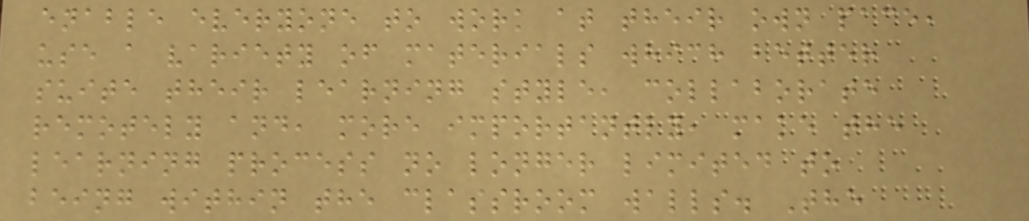enable everyone to work at their own pace,
use a variety of materials which better
suite their learning style, collaborate
remotely and, more importantly, make the
learning process no longer limited to
being within the classroom walls. The
